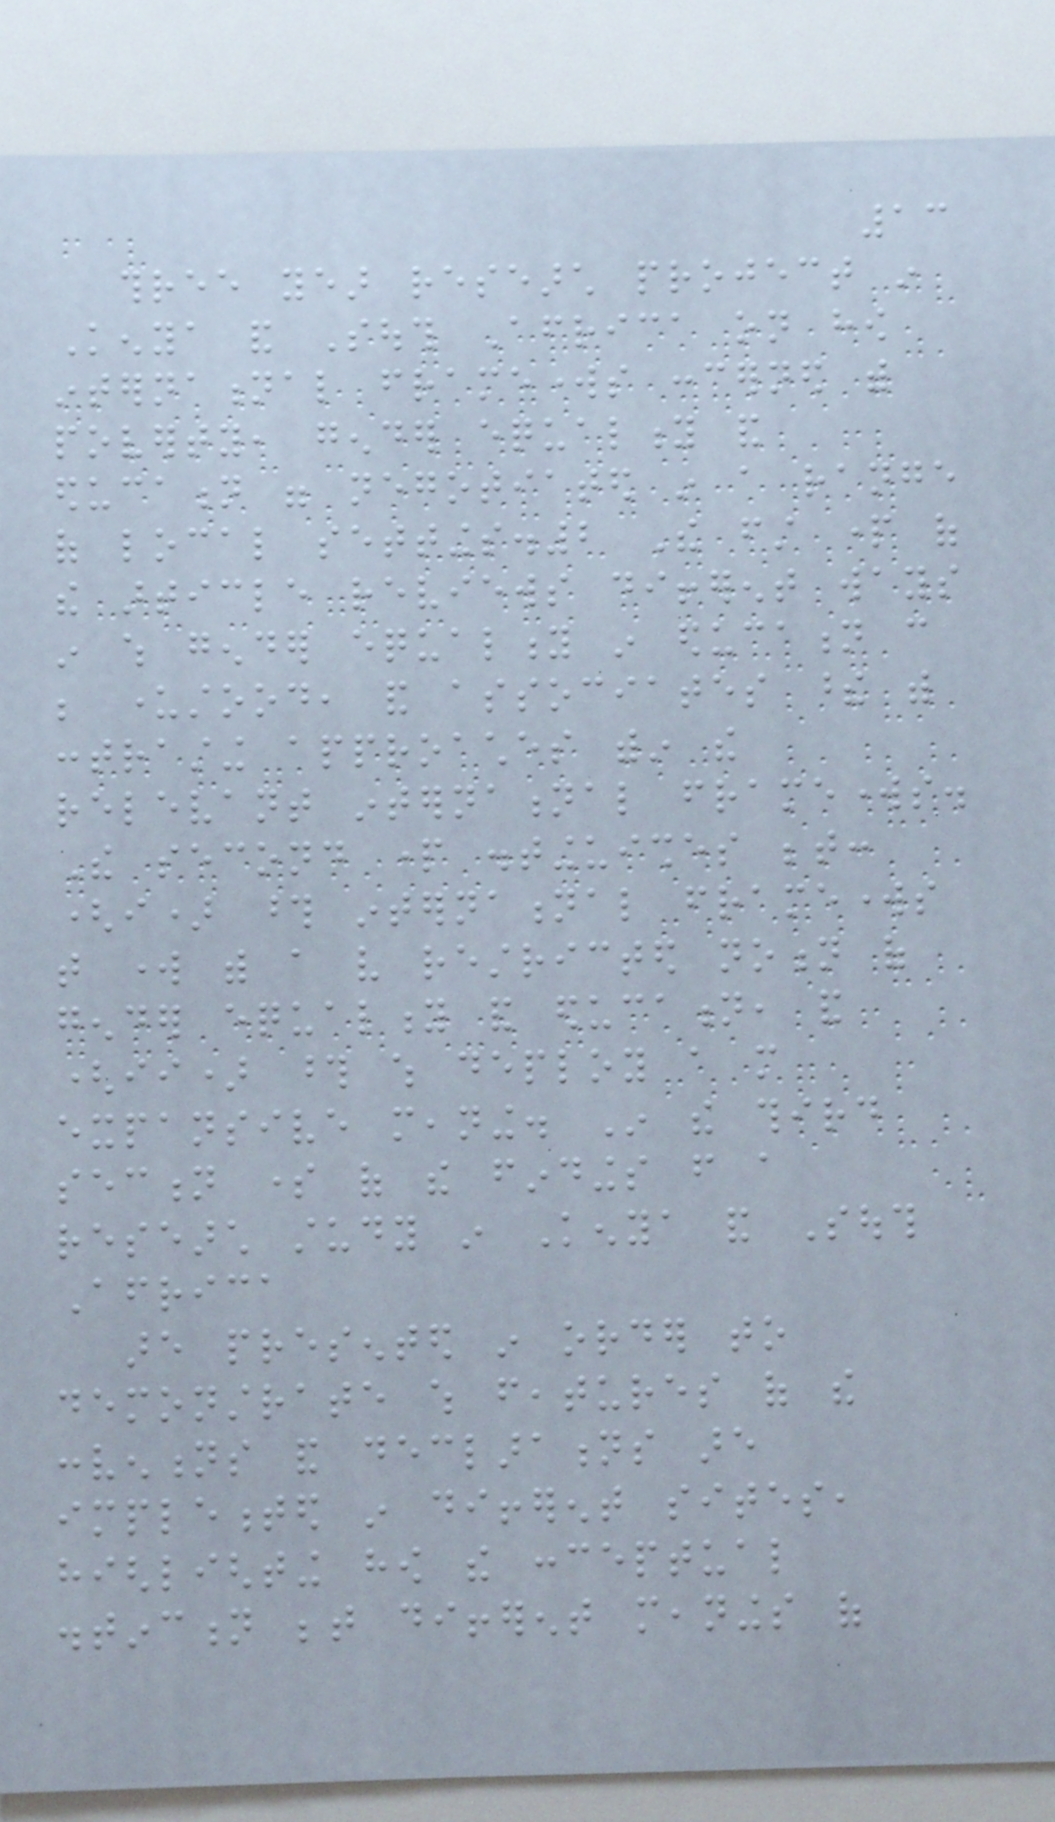13
three year research project in
Kenya and South Africa on how
international frameworks concerned with
poverty, gender equality and
education were negotiated in a range
of local settings.2 The first part of
the article reviews different ways
in which gender equality in education can
be understood, and associates these with
contrasting approaches within the
relevant international frameworks.
The second part distinguishes between:
(i) those international frameworks
that work with a very restricted notion of
gender equality and education, and
(ii) those which deploy a more
expansive meaning. In the third
section some of the findings from a
research study in Kenya and South
Africa
are presented in order to
demonstrate which features of the
conventions and declarations are
implemented in different sites,
highlighting how the conceptual
distinction between different meanings of
